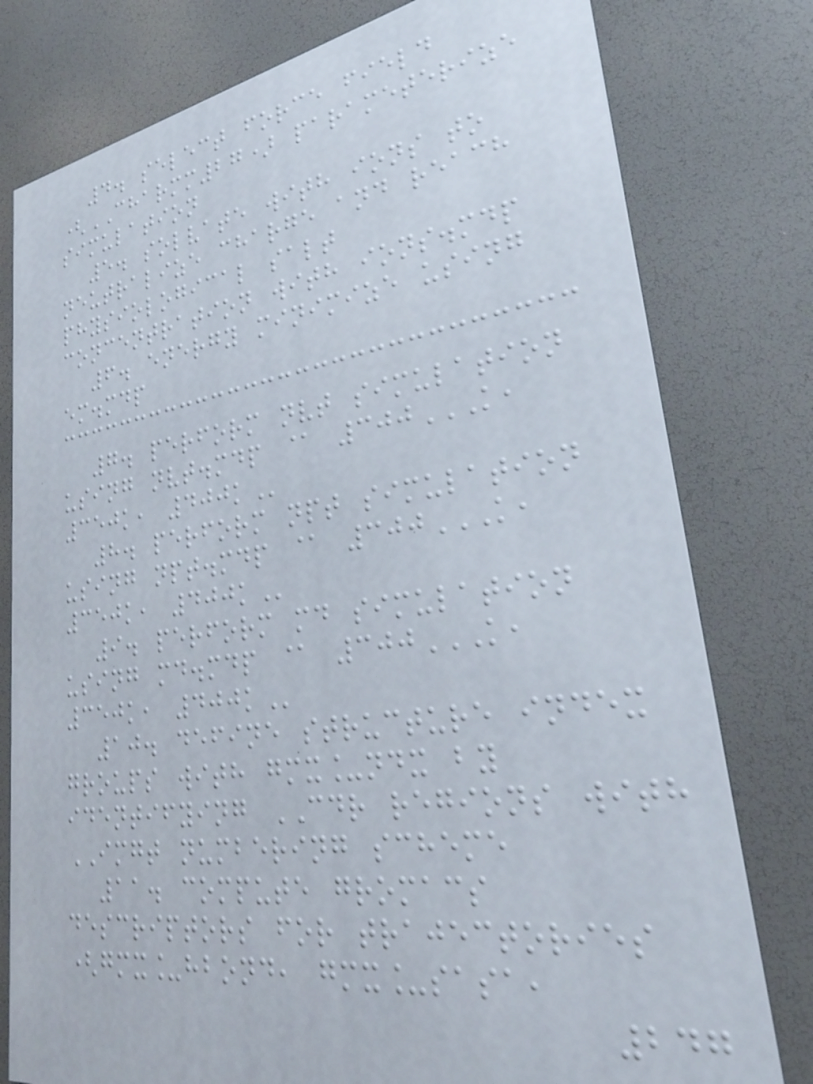4. select force field
(CHARMM27) parameterize
simulation
5. solvate with ions to
neutralize charge and reach
physiological salt
concentration with ions.mdp
6. energy minimize using
em.mdp
7. perform nvt simulation
using nvt.mdp @ 300K,
350K, 400K
8. perform npt simulation
using npt.mdp @ 300K,
350K, 400K
9. perform md simulation
using md.mdp @ 300K,
350K, 400K
10. define structure index
groups with gmx_ndx by
identifying CDR regions with
IMGT numbering scheme
11. compute gromacs
descriptors for trajectories
(gmx_hbond, gmx_sasa,
247
